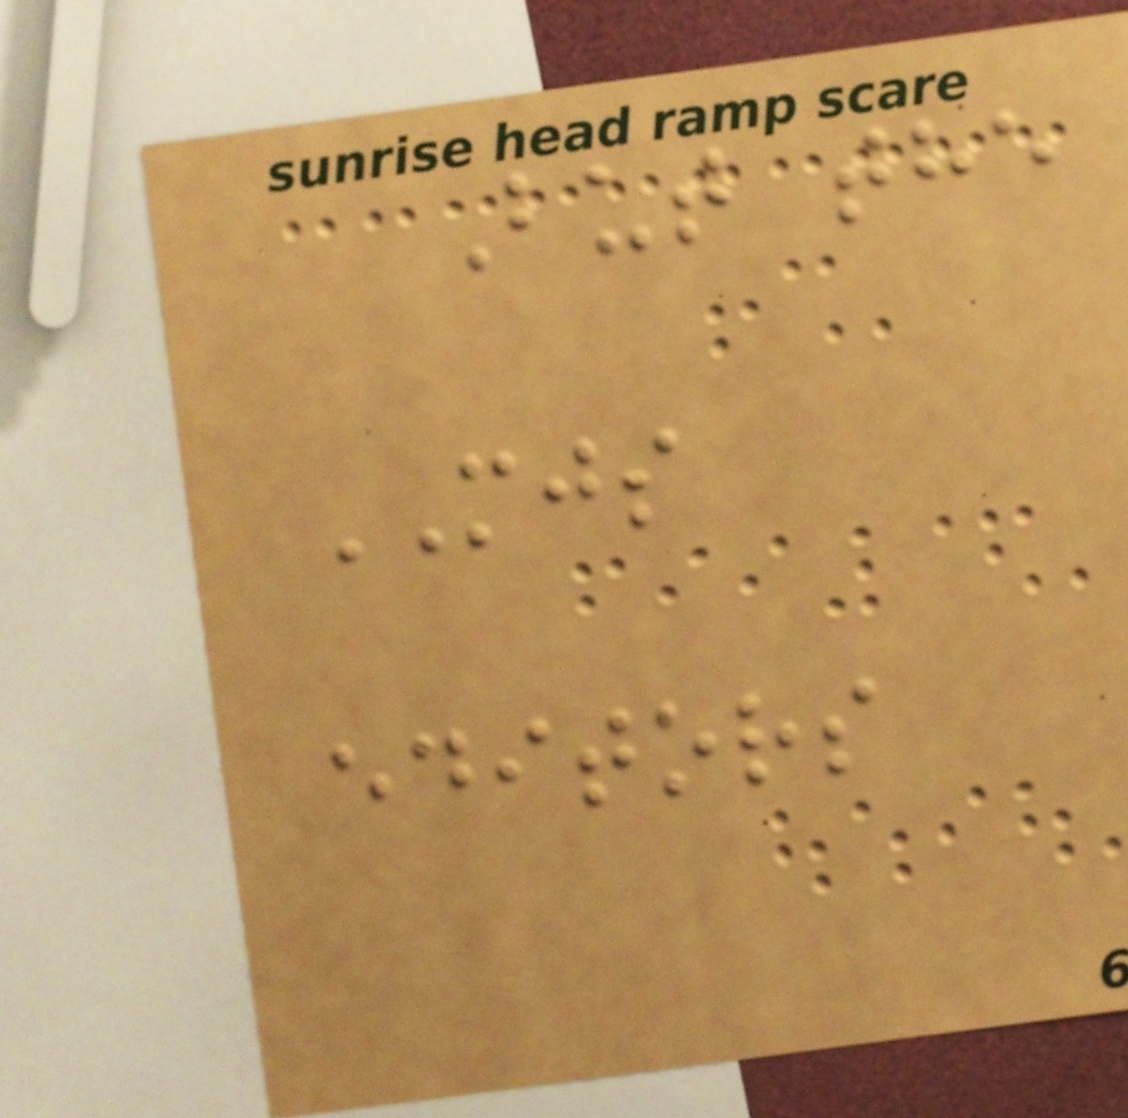But the
MJS
editors
